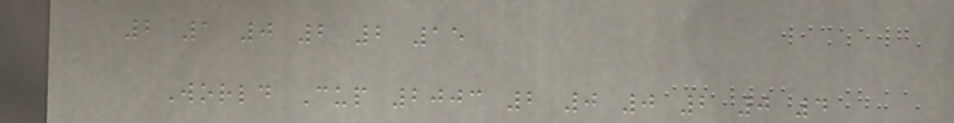2 1 0 2 2 15
World Cup 2003 2 0 0 2 0 4
